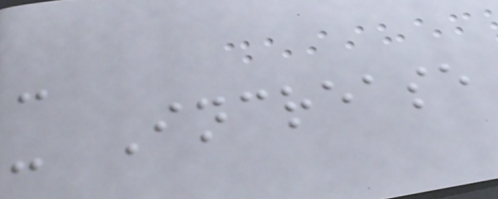-
- Increase
